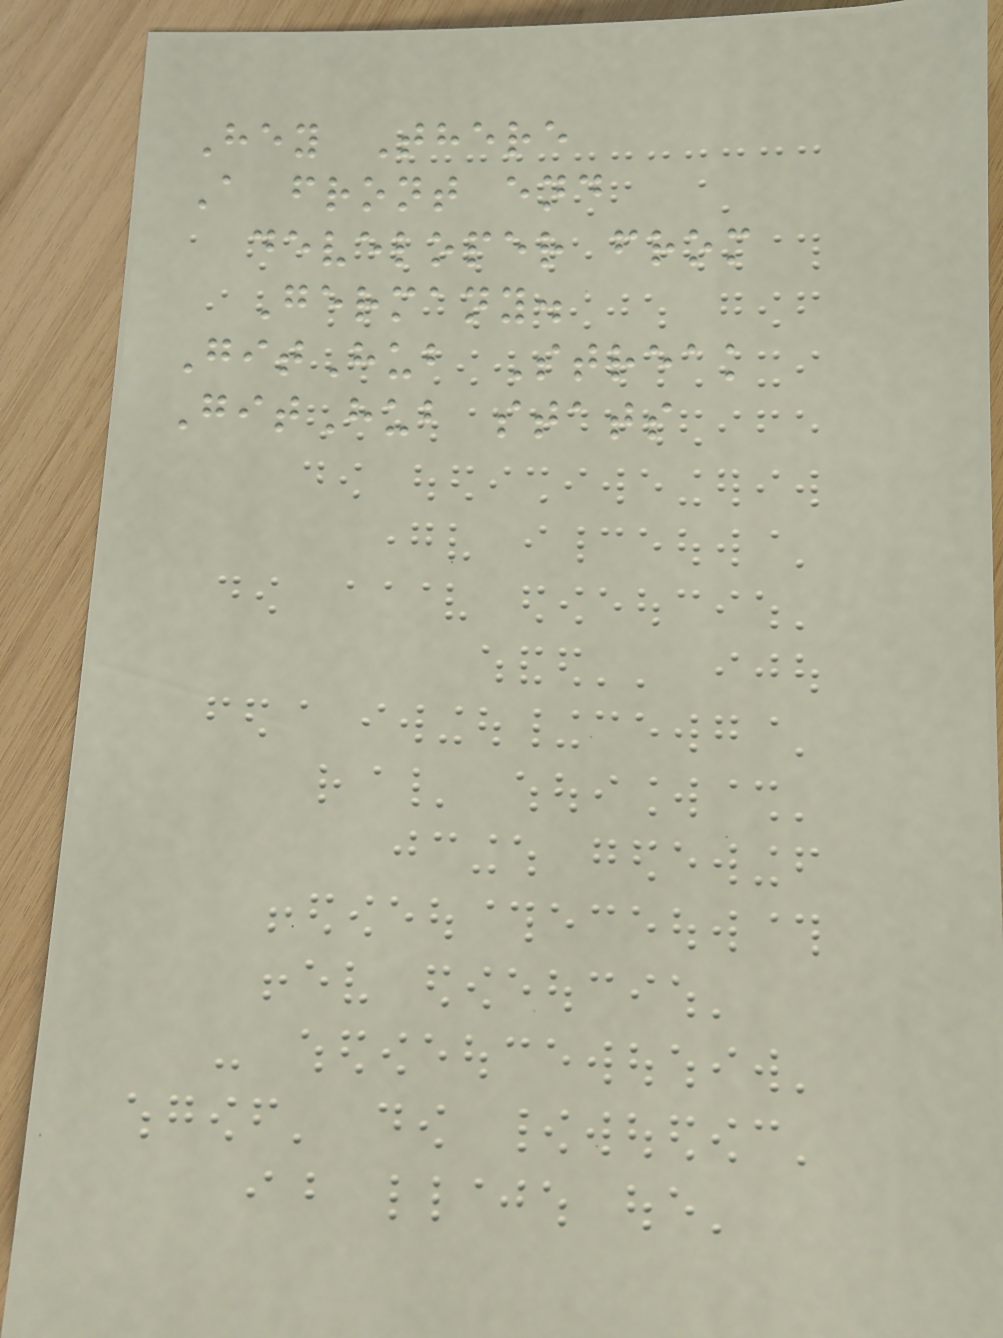Hey There
A front end
developer from
Germany.
GitHub Streak
GitHub stats
